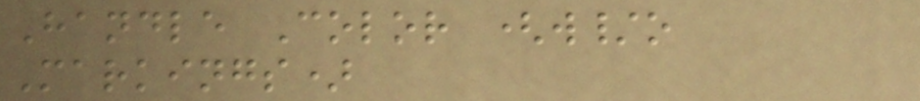Handle Color (w/o
Markings)
